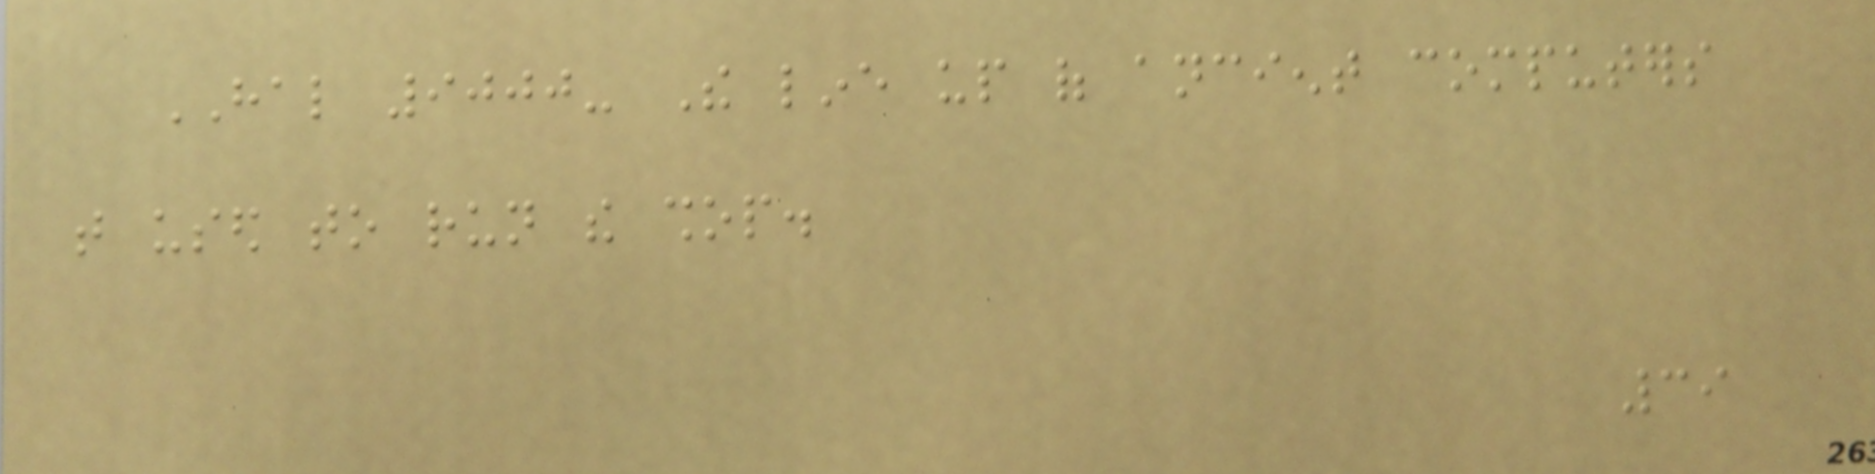HAL 9000- The line up of ancient computers
that used to run the shop.
39
